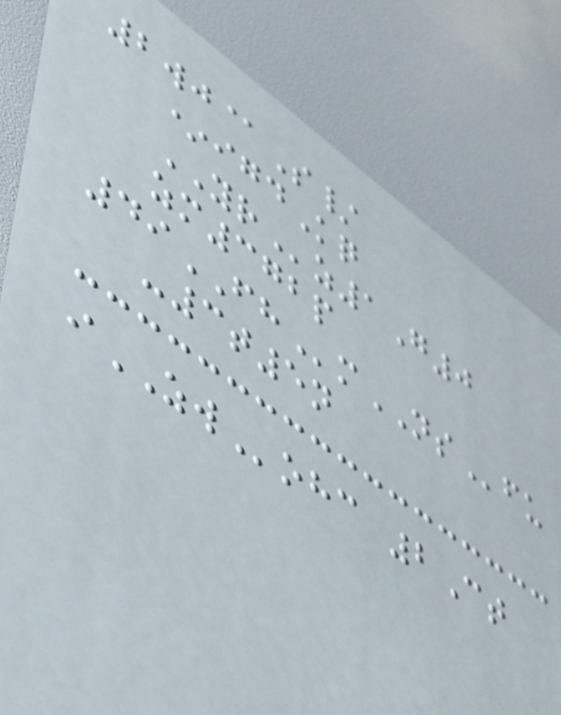2wj@S/
*igdKq
YRz1G0
zm372p
49FHmNSfu
-3t5n
iZWohc 2Ct
